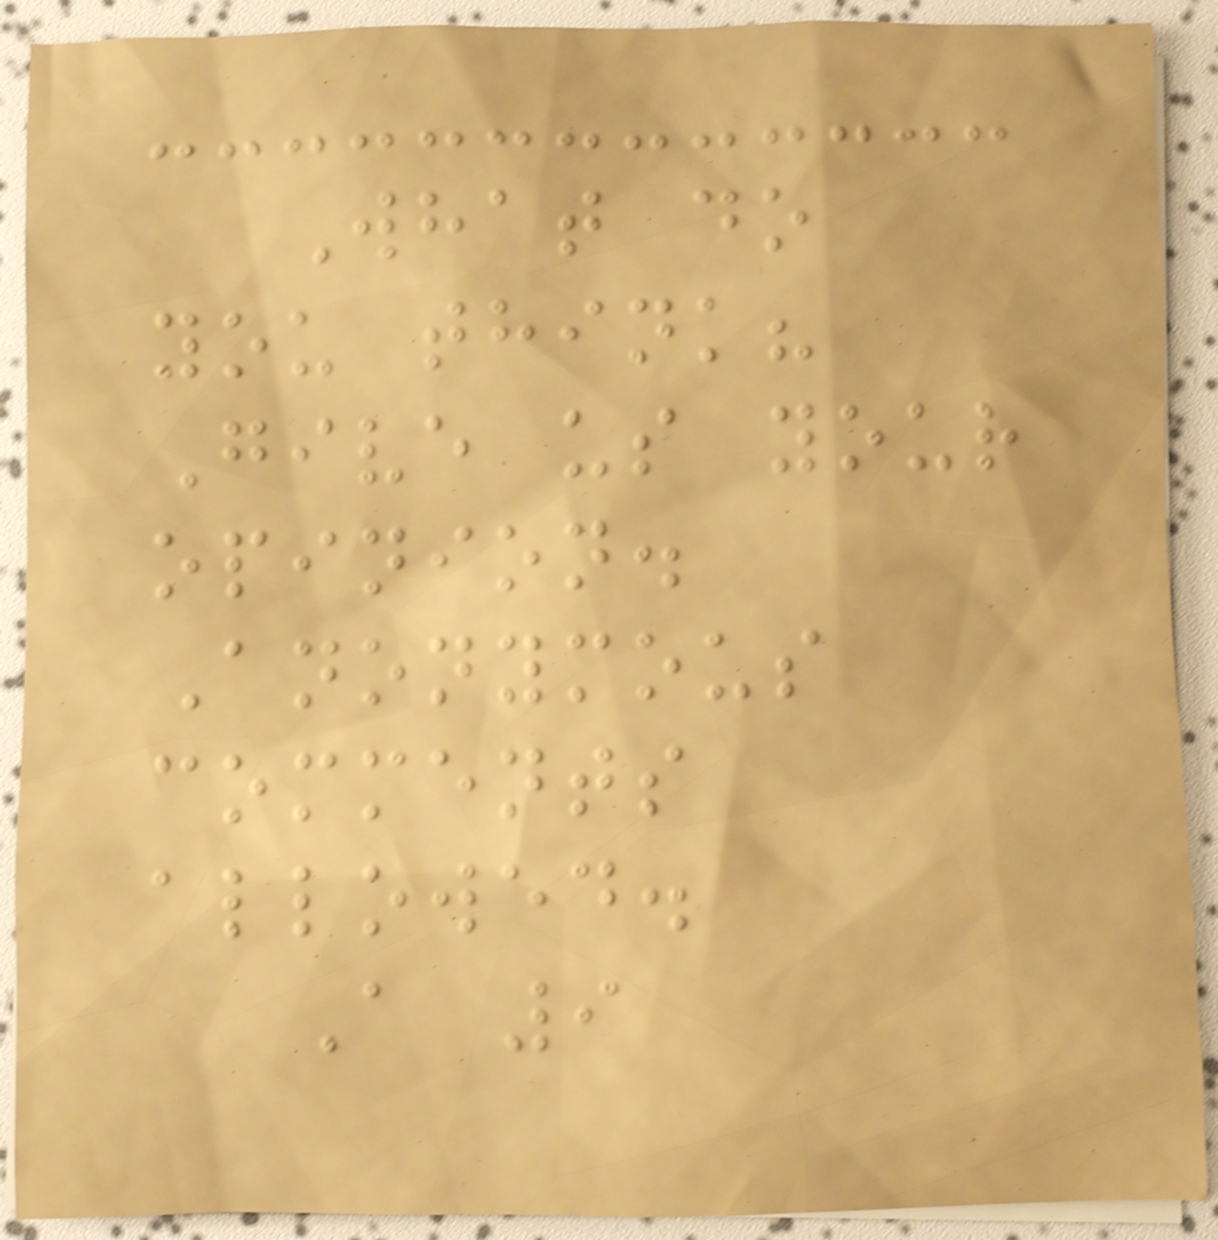What do
you think?
Give us your
opinion.
Anonymous
comments
allowed.
A 9
